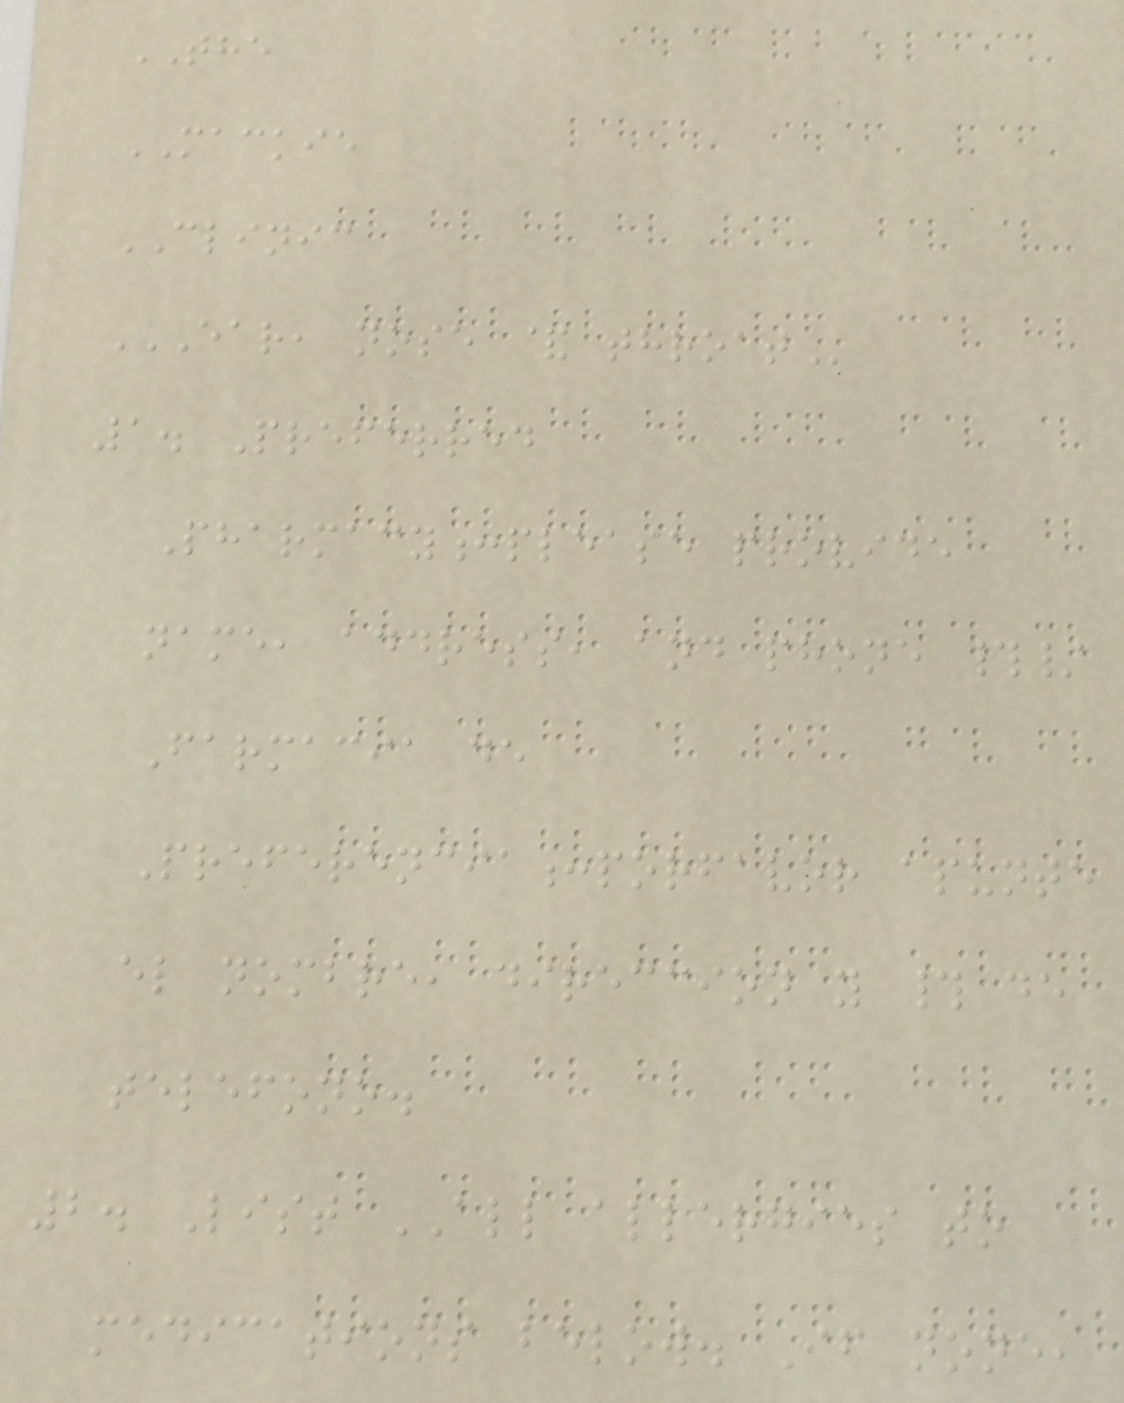THE
MACKIE
CLINIC
EAR, NOSE & THROAT
1. Preferred
Pharmacy:please provide
name, address, and phone #/
Farmacia de
Preferencia:porfavor apunte
el nombre, direccion y # de
telefono.
2. List ALL allergies to
medications below. If none,
